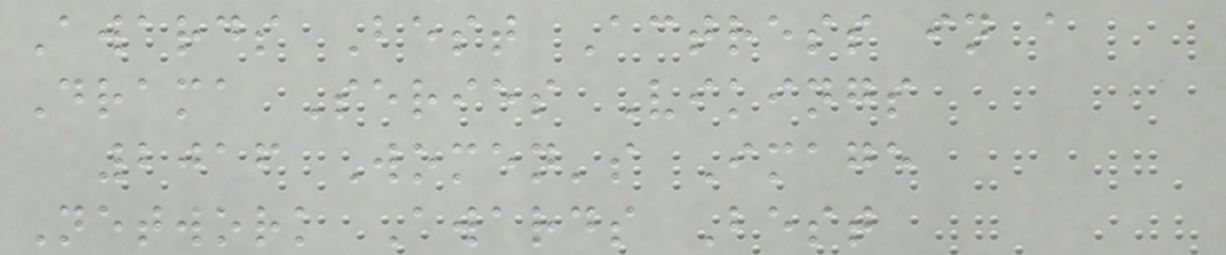Awards Best Actress in a
Drama Series Vikings
2016 Women's Image
Network Awards Best
